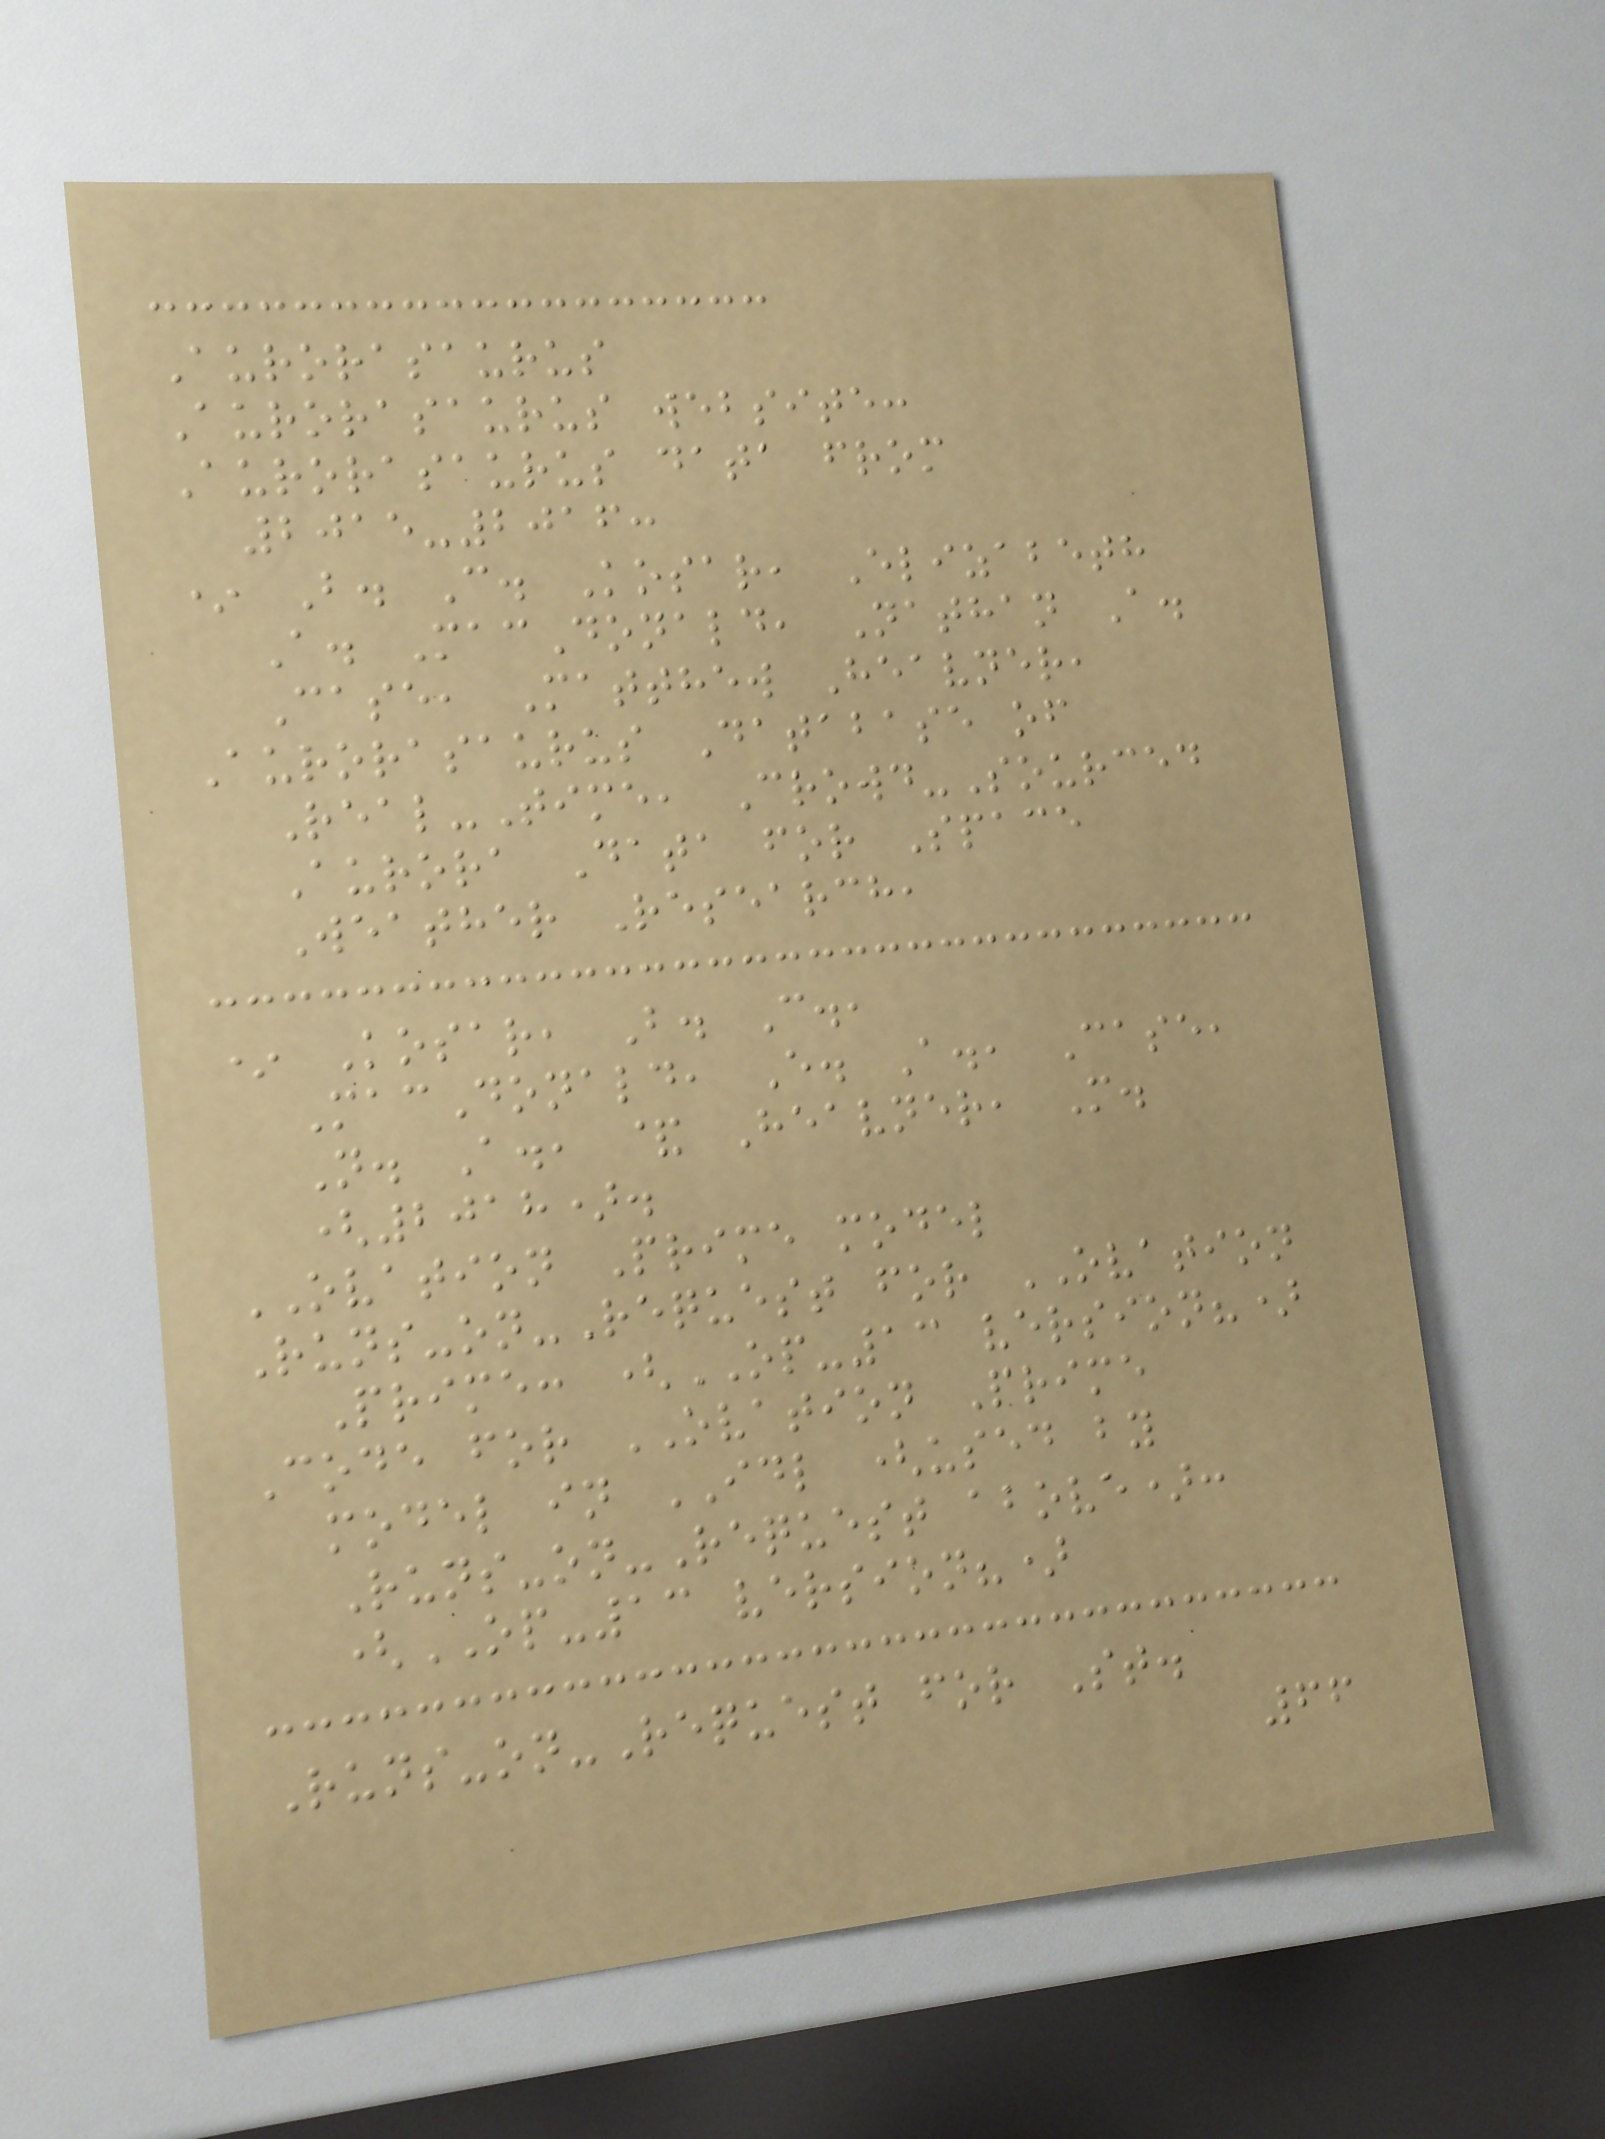Aurorasaurus
Aurorasaurus website:
Aurorasaurus data from
2015-2016:
* B. C. Kosar, Elizabeth
A. MacDonald, Nathan A.
Case, Matthew Heavner,
Aurorasaurus Database of
Real-Time, Crowd-Sourced
Aurora Data for Space
Weather Research,
* Kosar, B. C.,
MacDonald, E. A., Case,
N. A., & Heavner, M.
(2018).
OVATION Prime model
Runs-on-Request for OVATION
Prime: (OP-13 version?)
Code for OVATION Prime
model in IDL (used by
Runs-on-Request above):
(OP-13 version?)
Runs-on-Request for St.
66
